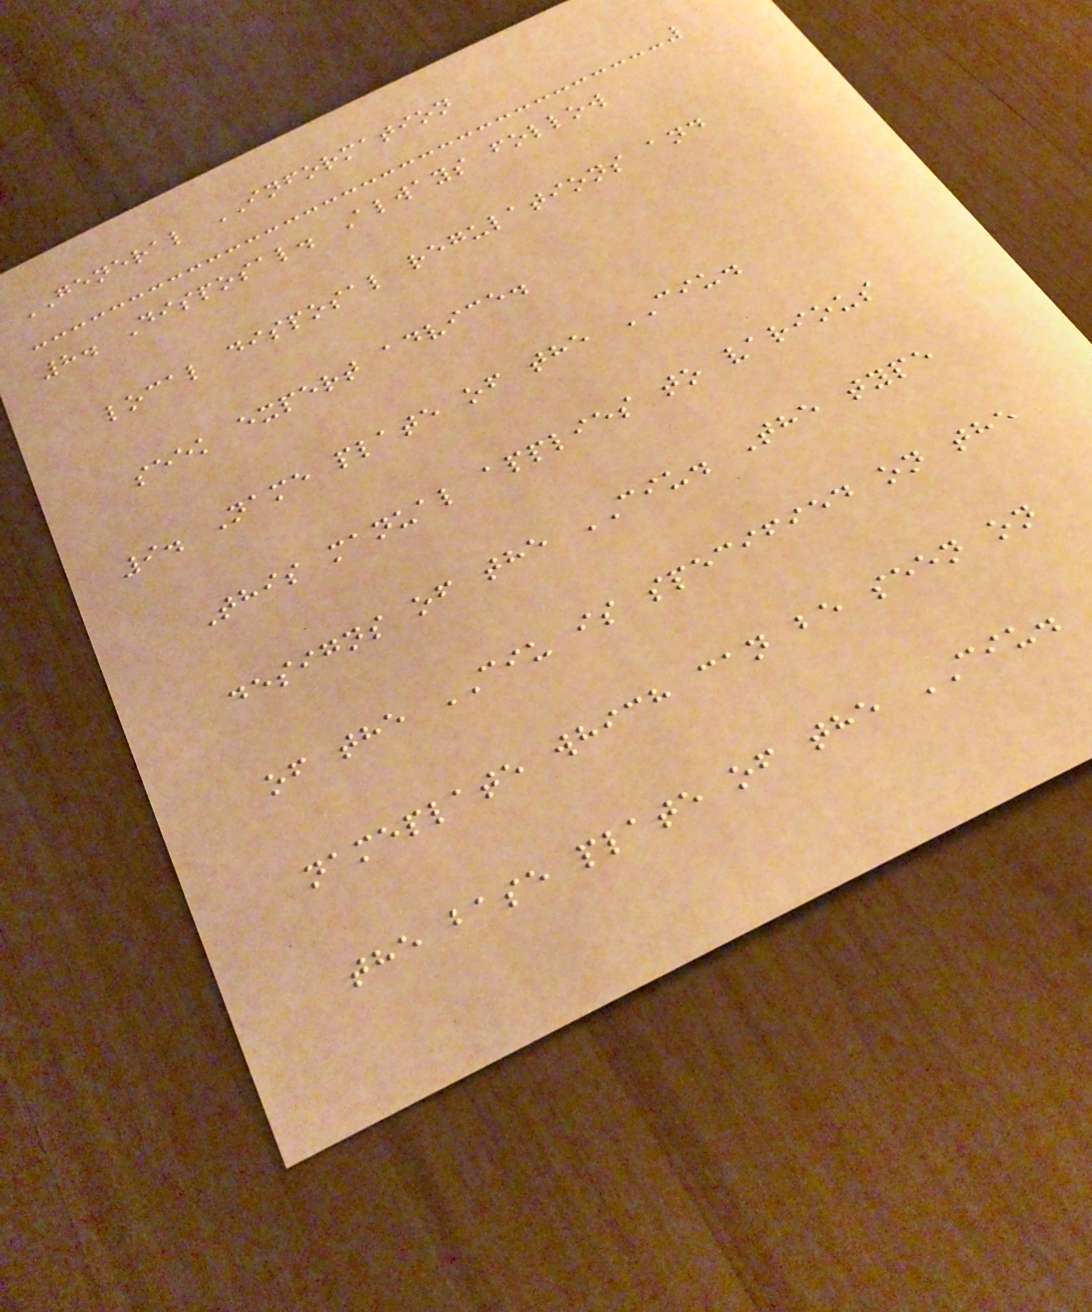GENERAL INFORMATION
8. Disposal. Always follow
local disposal regulations and
seek expert advice.
9. Name plate of the CIU.
This manual applies to various
designs of the CIU. The type
of the CIU is specified on the
nameplate which can be seen on
the base plate of the CIU.
